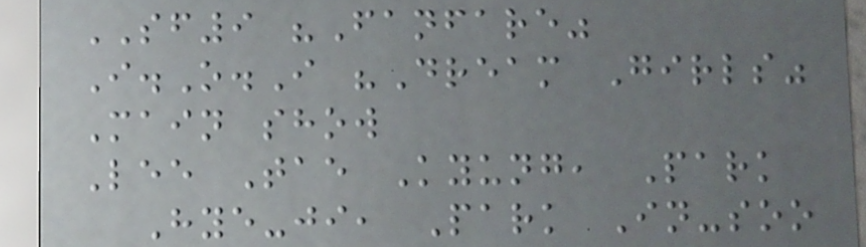SF9 "Fanfare"
I.O.I "Dream Girls"
Main show
Lee Tae Kyung, Park
Hye-ji, Park In-soo
